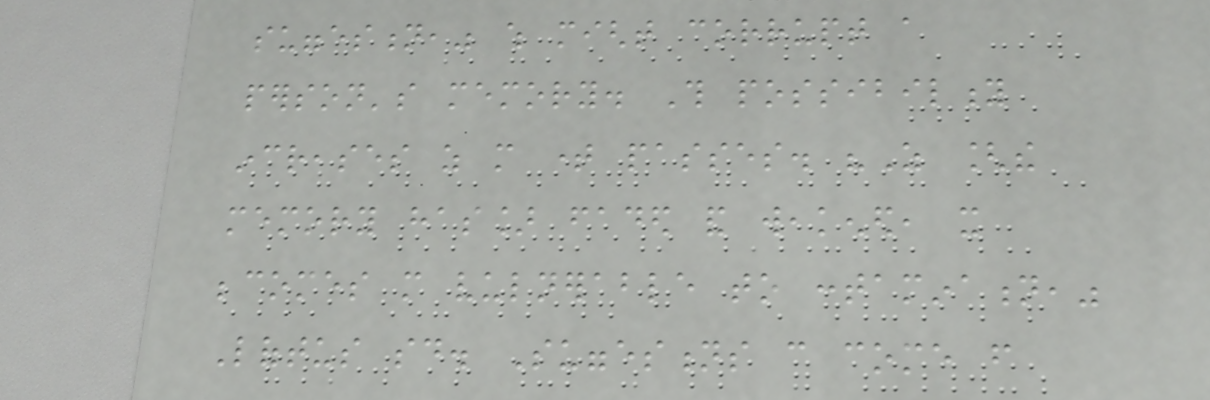suggestion," which might corrupt a
person's memory. This possibility
increases as more time passes. "As [the
memory has] faded and weakened, it
becomes more vulnerable to contamination,"
Loftus said. Suggestions can come from
